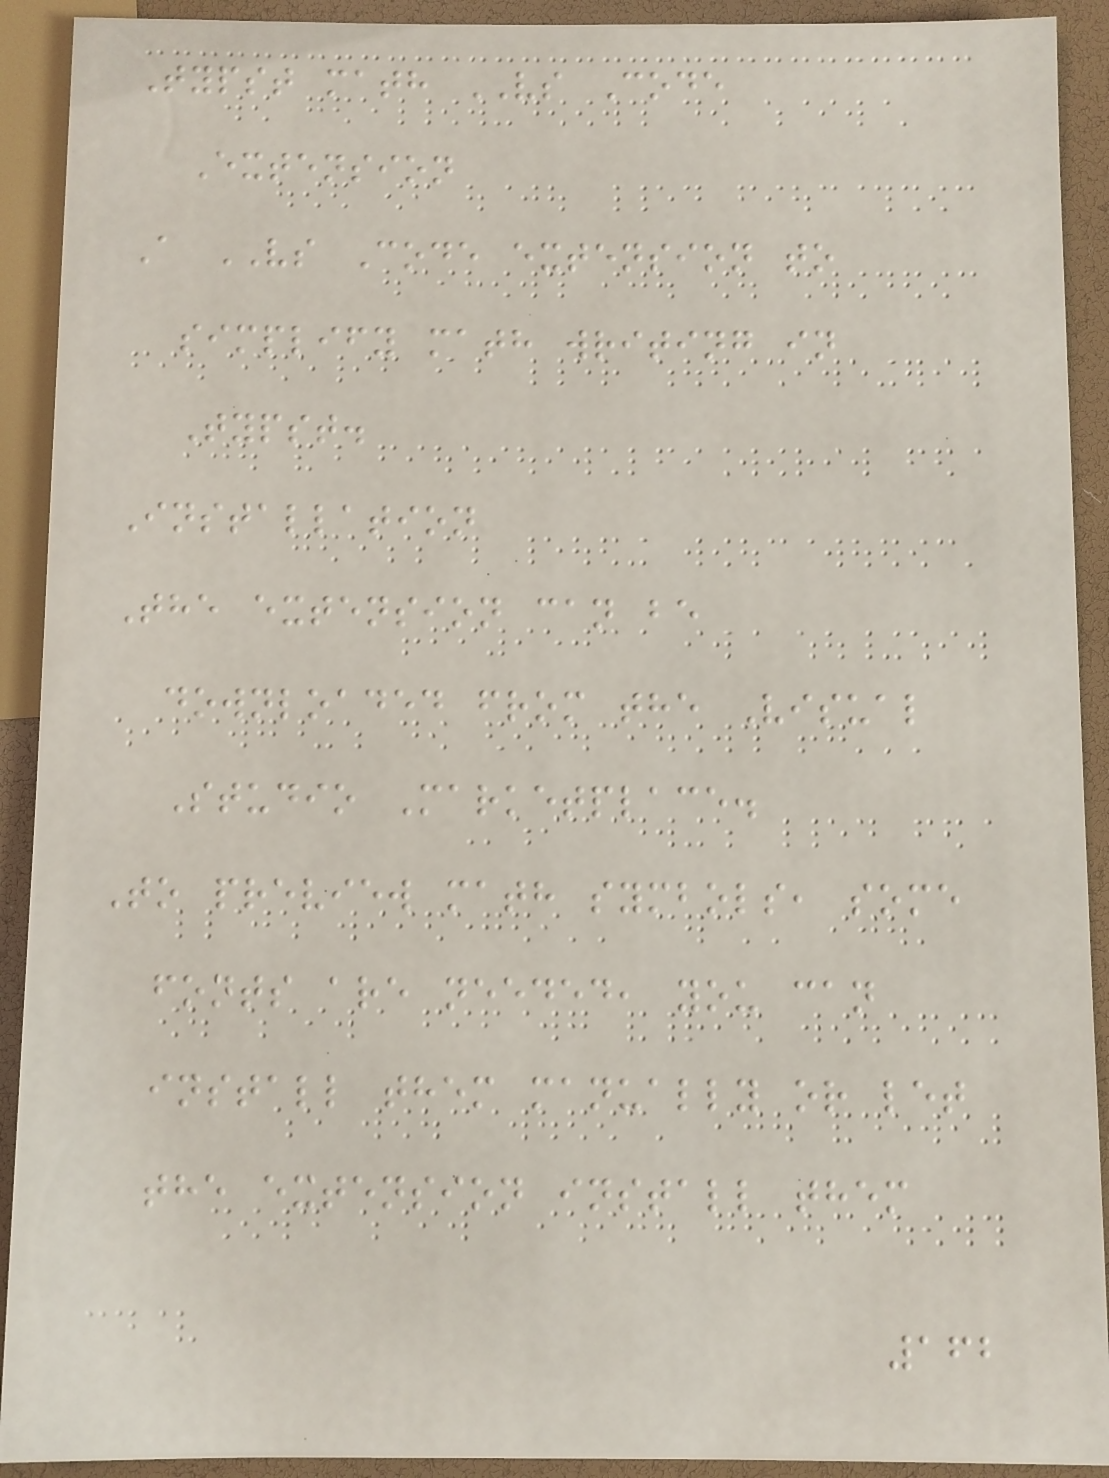Typst math VS Code
Extension
A VS Code extension to
simplify math writing in
Typst.
Installation
The extension can be
downloaded from the Visual
Studio Marketplace.
To preview math symbols, some
fonts are needed, you can
install them manually or let
the extension install them
162
